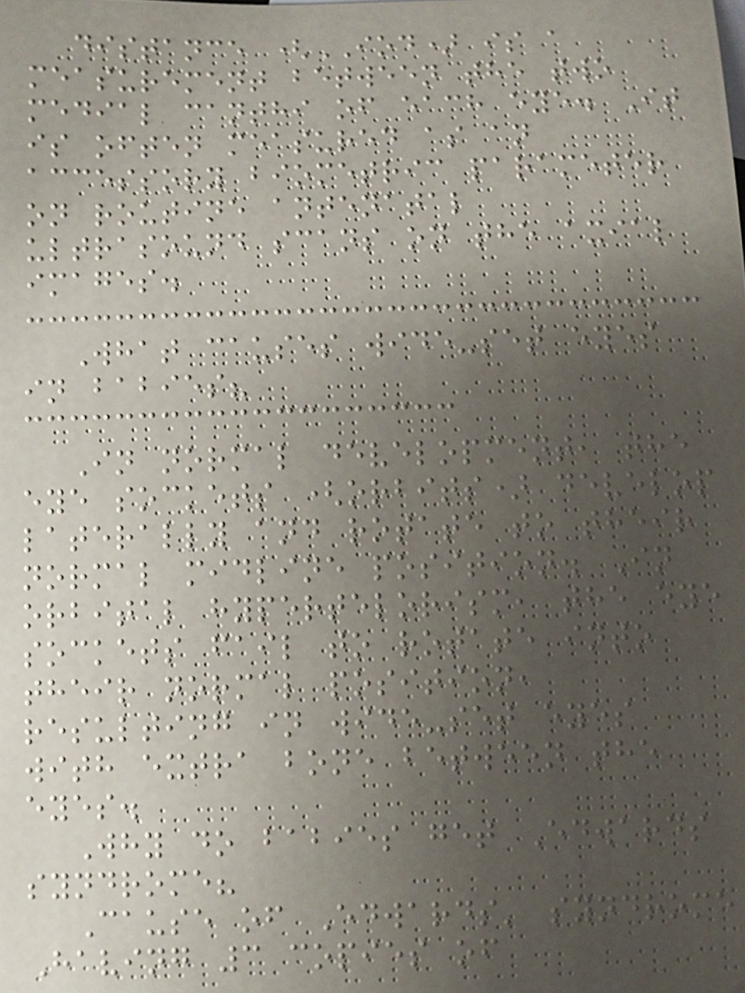distance (IOD) is a
measurement between the two
medial canthi of each eye. It
is often measured as an
accessory biometric parameter
on routine antenatal
ultrasound scans on the axial
images.
What causes wide-set eyes
in babies?
In normal development, the
eye sockets (orbits) develop
laterally and rotate to their
normal midline position. In
orbital hypertelorism, the eye
sockets fail to rotate into
their normal position,
resulting in wide-set eyes
with extra bone between the
eyes.
Why do babies get Edwards
syndrome?
Cause of Edwards' syndrome
Having 3 copies of
